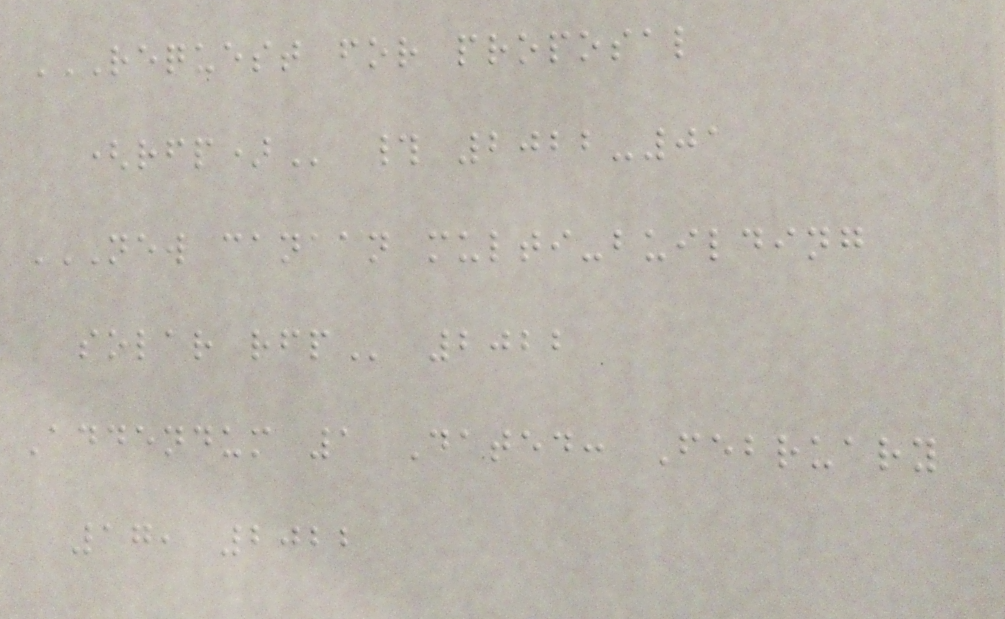REQUEST FOR PROPOSAL
(RFP) # 2022-01
NEW CANAAN MULTI-BUILDING
SOLAR RFP 2022
Addendum 1 Dated: February
17, 2022
